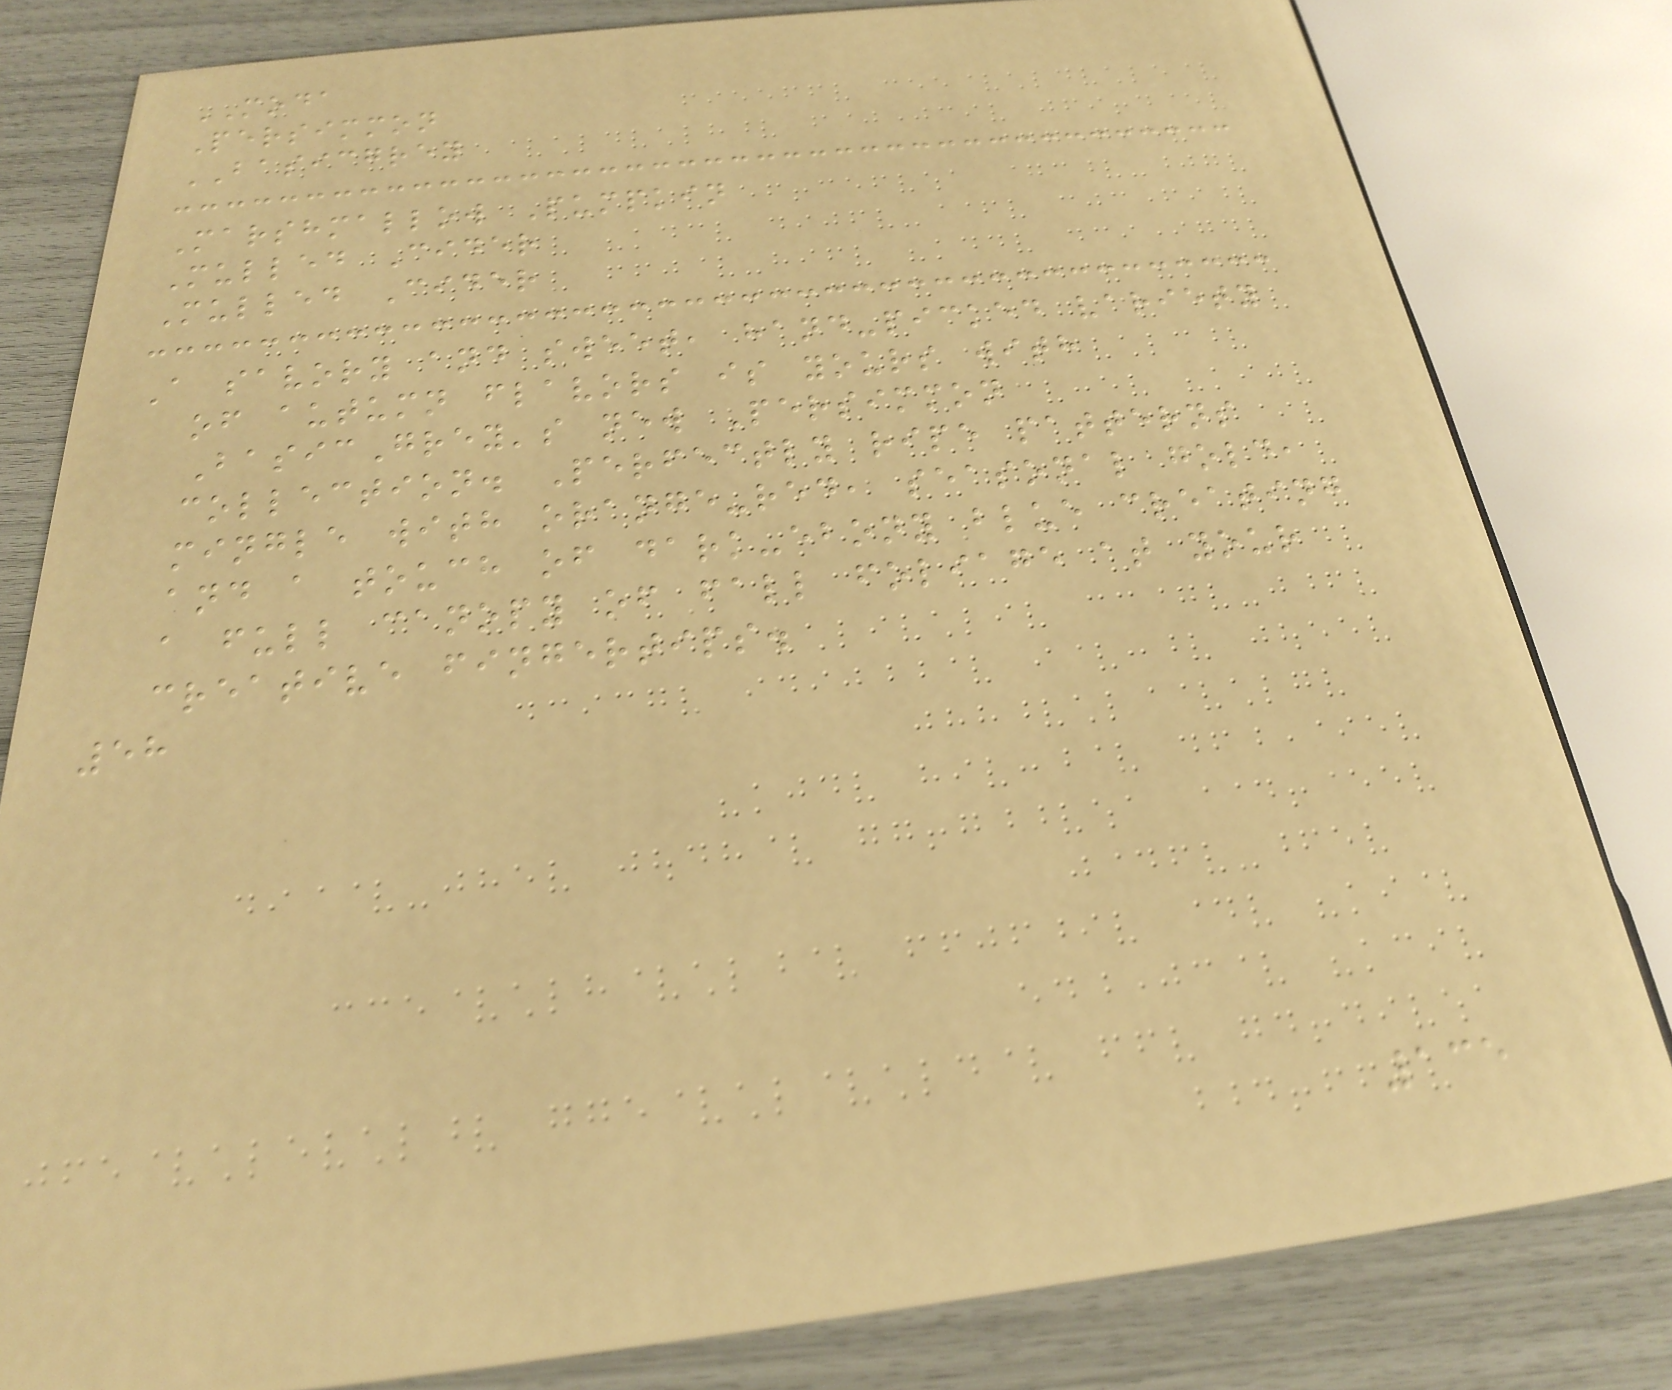MODA
Persimmon
BASICGREY
Marshmallow Pumpkin
Mulled Cider
Mulled Cider
A savory and sweet, hand-picked variety
of autumn flavors is yours with
BasicGrey's new Persimmon
collection. Perfectly ripe patterns
mingle with orange-red, seasonal gold,
and a touch of dark-ebony blue creating
a full canopy of fall foliage at your
creative fingertips.
58
135
